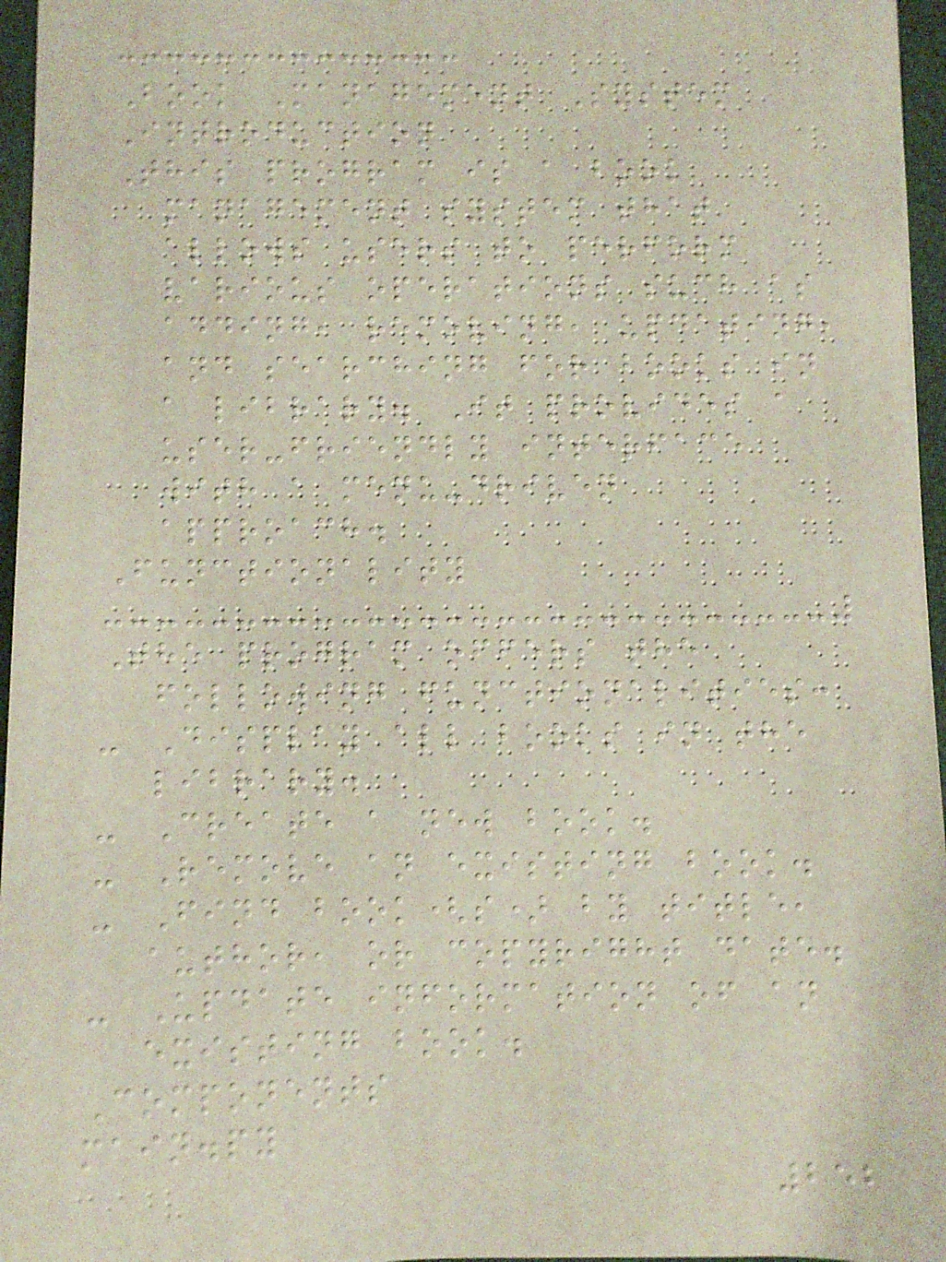Book Management System
Introduction
This program is a book
management system that
allows users to perform
various operations such as
adding, removing, updating,
and searching for books in
a library. It provides a
user-friendly interface
with a menu-driven
approach.
Functionality
The program offers the
following functionalities:
- Display all books in the
library.
- Create a new book.
- Remove an existing book.
- Find book(s) by title,
author, or copyright date.
- Update information of an
existing book.
Components
main.py
252
